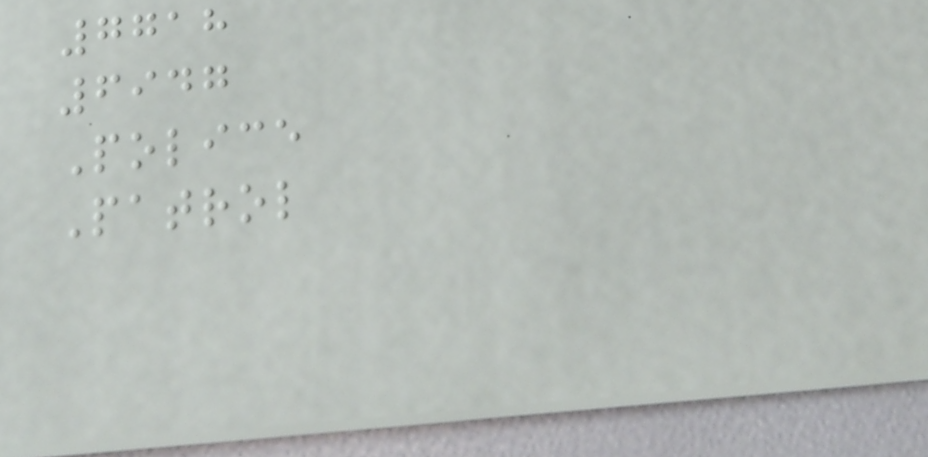7718
6947
Police
Patrol
